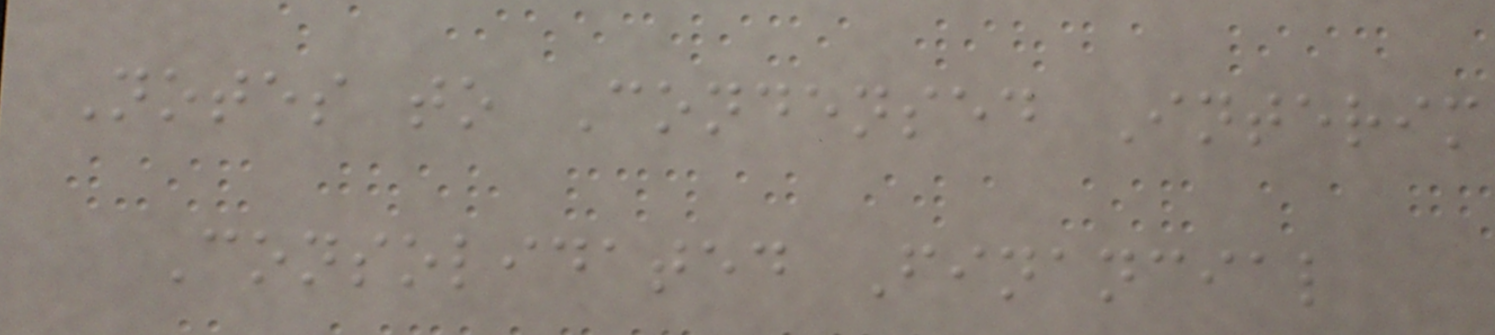Notes to Condensed Interim
Consolidated Financial
